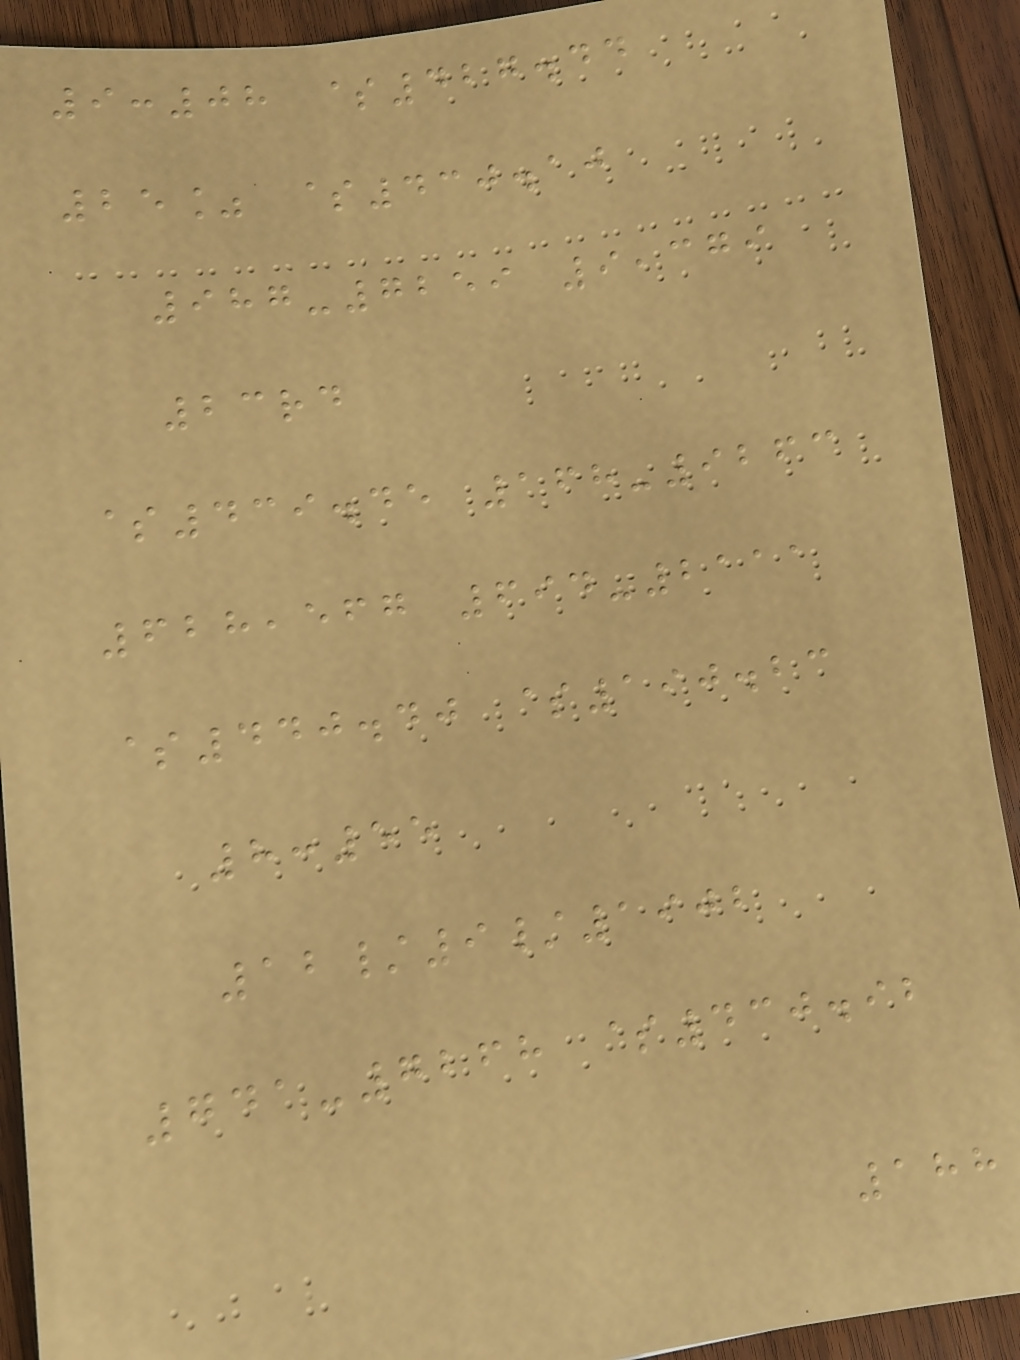9:08 $427.44
25% $430.10
987-7259 9,379
23rd
$439.45 168-9263
628,567 694-2111
$440.40 $190.23
8:55
12/9/1902
741-7268 $430.92
188
